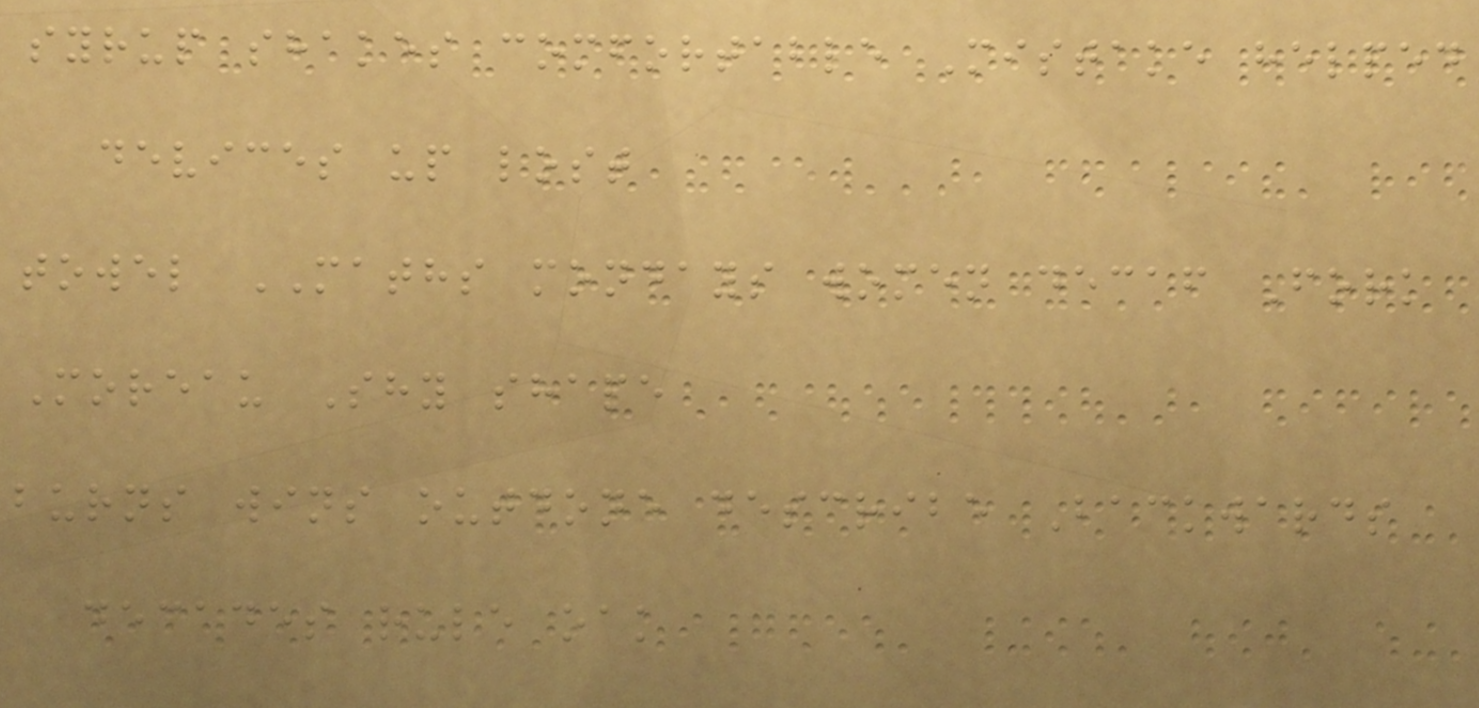syrup shakes comfortable Mistake helped
devices up lost
towel MATHS mondays women decaf Fork
Moreau Shy shape
burns wins outdone describe Backwards
decades rule oak
